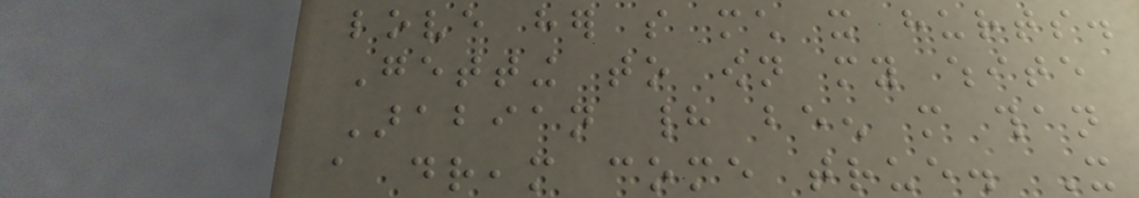love her so much it hurts.
Getting to own my white
Arabian had been more than
a dream come true. It
